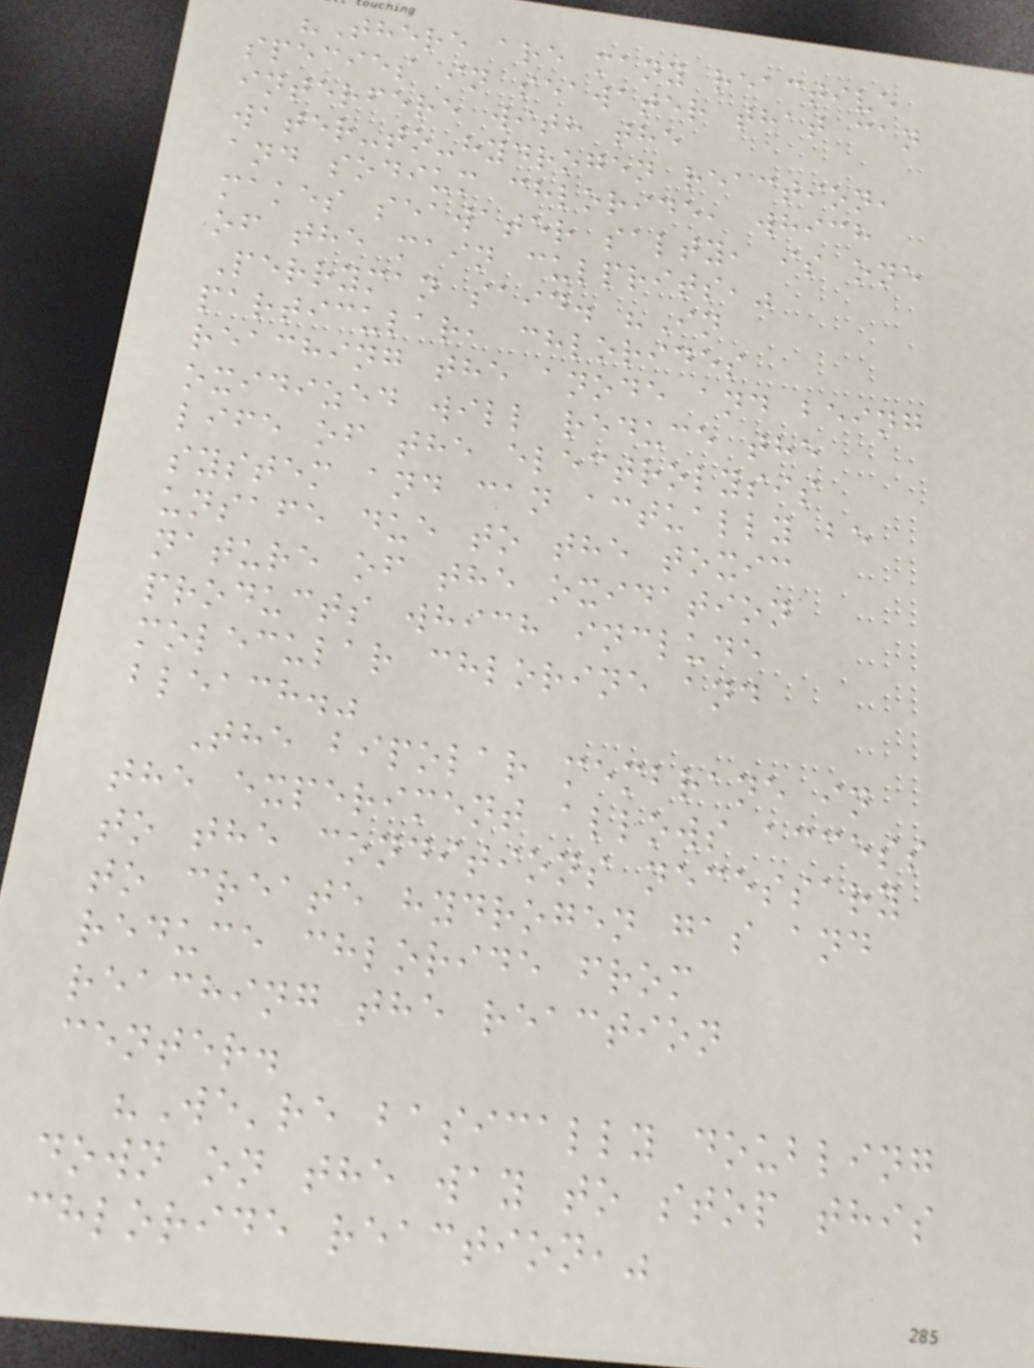"There are many reactive
species in seawater that can
interfere with the
water-to-hydrogen reaction,
and sodium chloride, which
makes seawater salty, is one
of the main culprits,"
Perryman said. "In
particular, chlorides
reaching the anode and being
oxidized will reduce the
life of the electrolysis
system and can actually be
unsafe due to the toxic
nature of the oxidation
products which include
molecular chlorine and
bleach."
The bipolar membrane in
the experiment allows access
to the conditions necessary
to create hydrogen gas and
reduce chloride from
reaching the reaction
center.
"We're basically doubling
down on the way to stop this
chloride reaction,"
